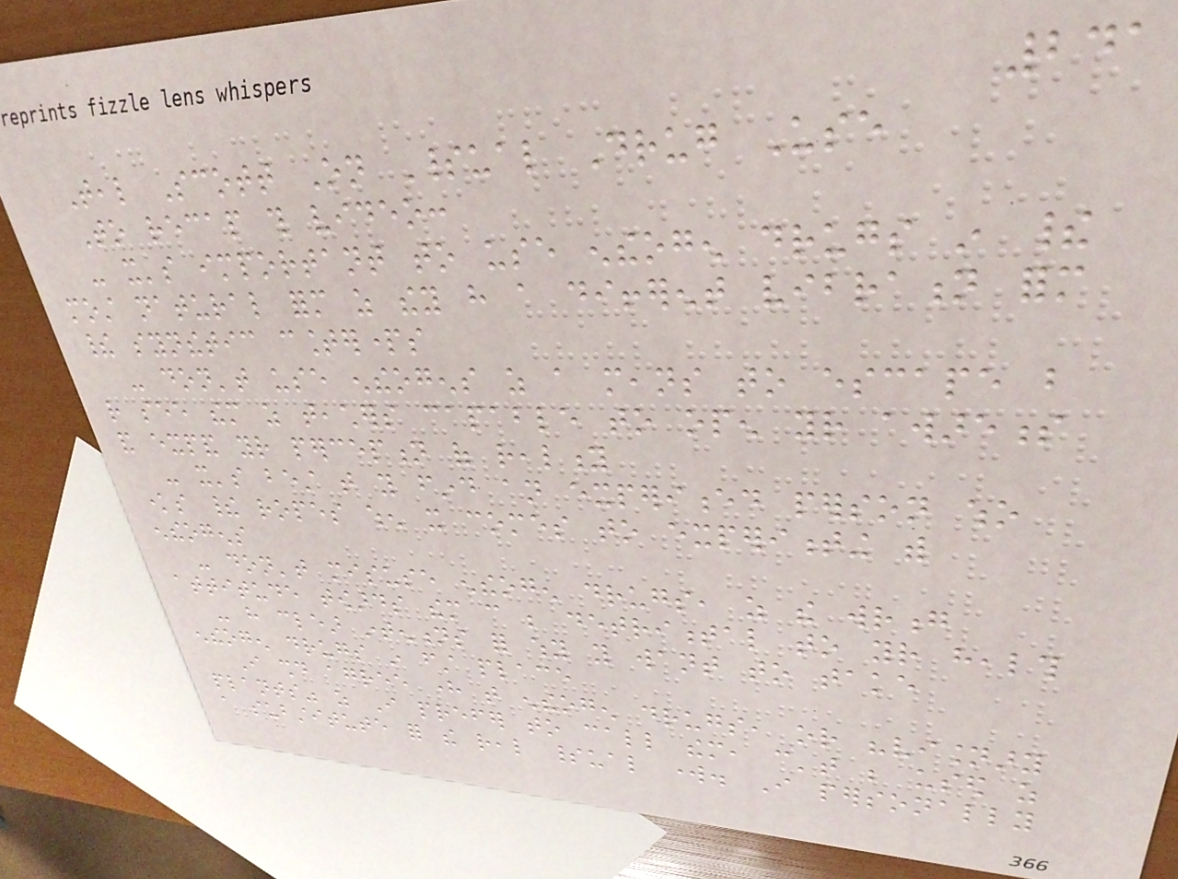241
Teal Scott On Spiritual Drug Use
To recap this video:
- it's important to use entheogen drugs in their
most natural form as they have a different vibration form
their synthetic counterparts
- don't use entheogens as a means to escape but
rather see them as teachers capable to open your awareness
and expand your perception of reality
- it's best that you find an experienced person who
knows their ropes when it comes to experimenting with
entheogens
- don't misuse entheogen drugs, as the wrong
attitude towards them can be detrimental to your health
- have clear intentions for why you want to take
entheogen drugs in first place
I should agree here that entheogen drugs, or "visionary
plants" as I prefer to call them, can't be used as
a substitute for the real spiritual work. I personally
